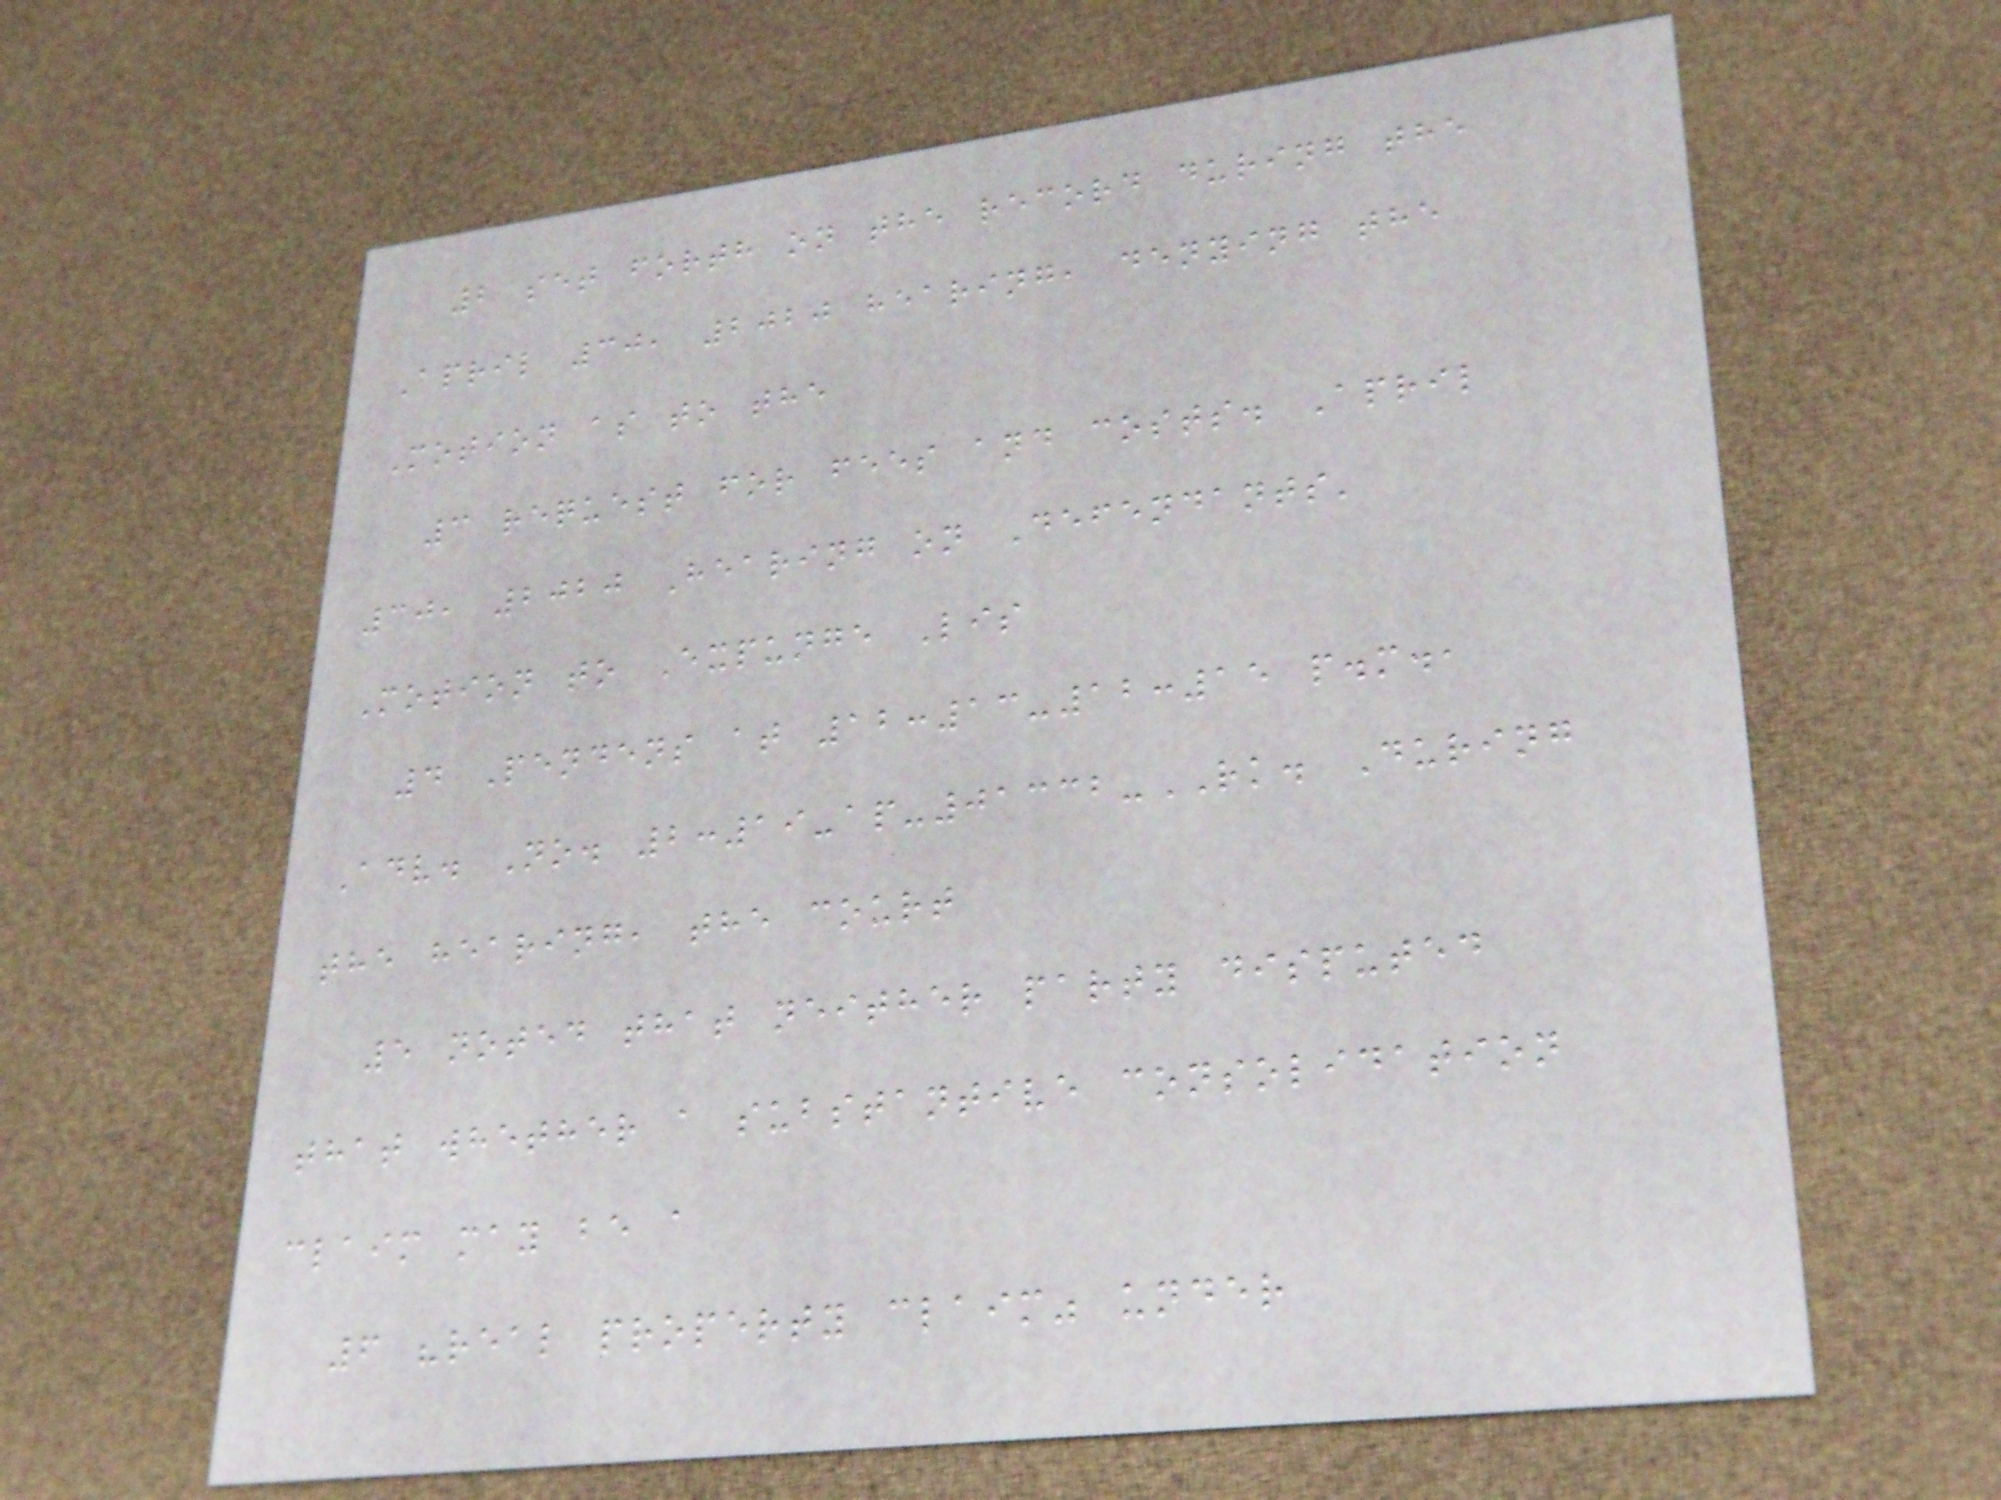2 set forth on the record during the
April 30, 2020 hearing, denying the
Motion as to the
3 request for fees and costs. April
30, 2020 Hearing on Defendants'
Motion to Expunge Lis
4 Pendens at 12:13-12:15 p.m.,
Adv. No. 2:19-ap-01332-RK. During
the hearing, the court
5 noted that neither party disputed
that whether a substantive consolidation
claim may be a
6 "real property claim" under
